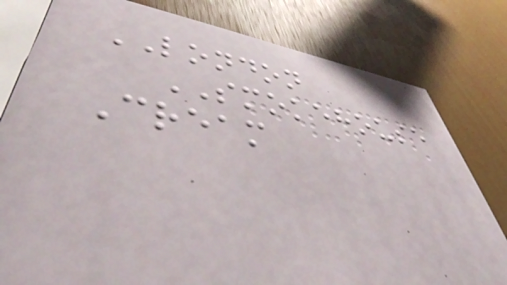LONDON
SMOKEHOUSE
Cream
